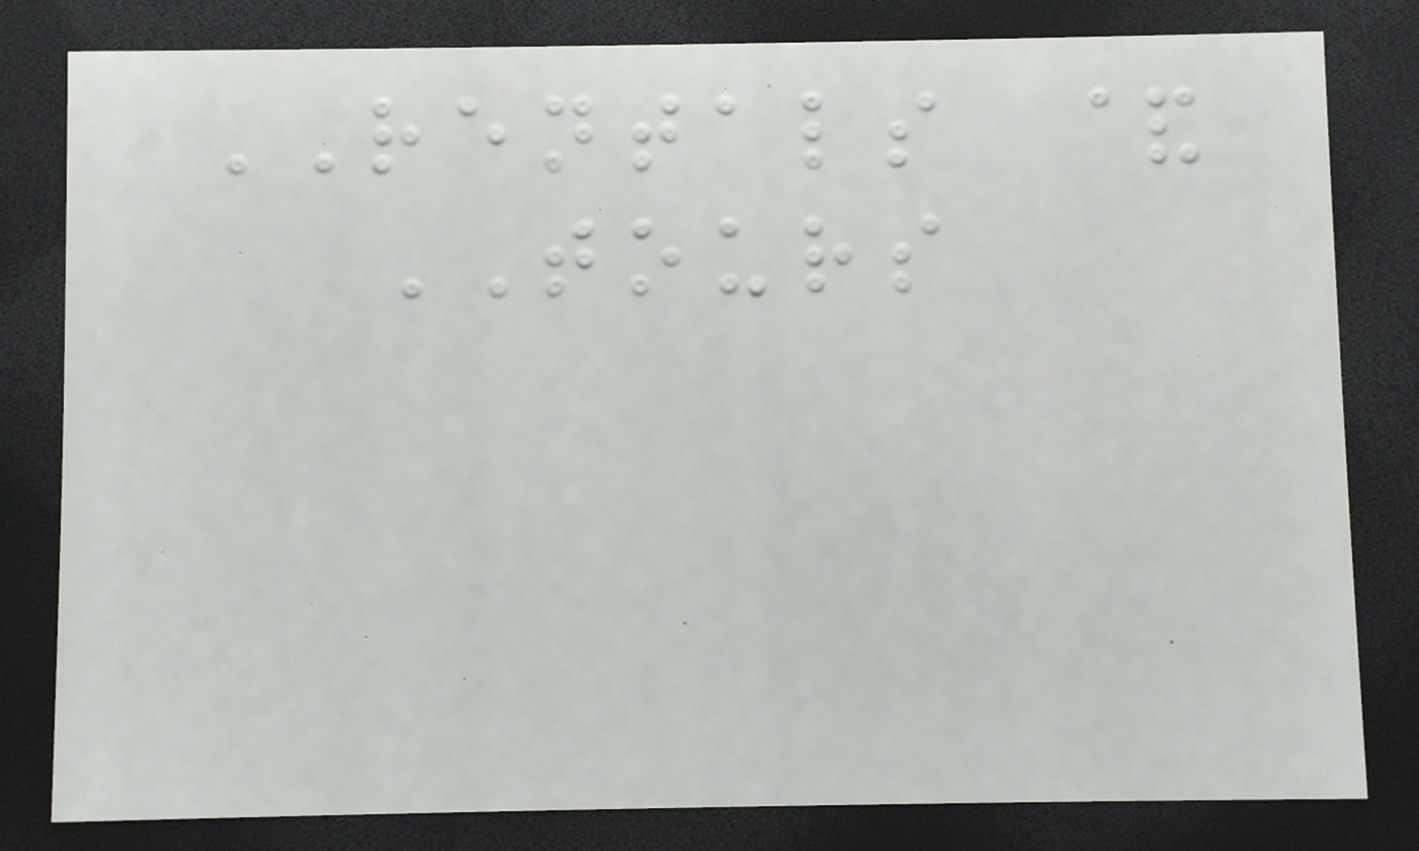RENTALS &
TOURS
